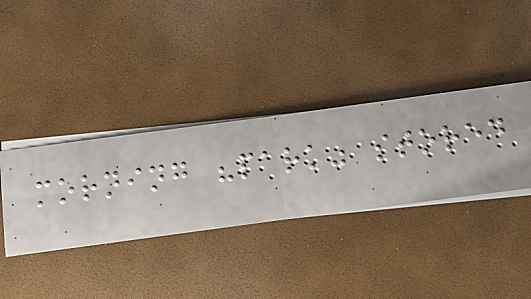morning "park" stored
